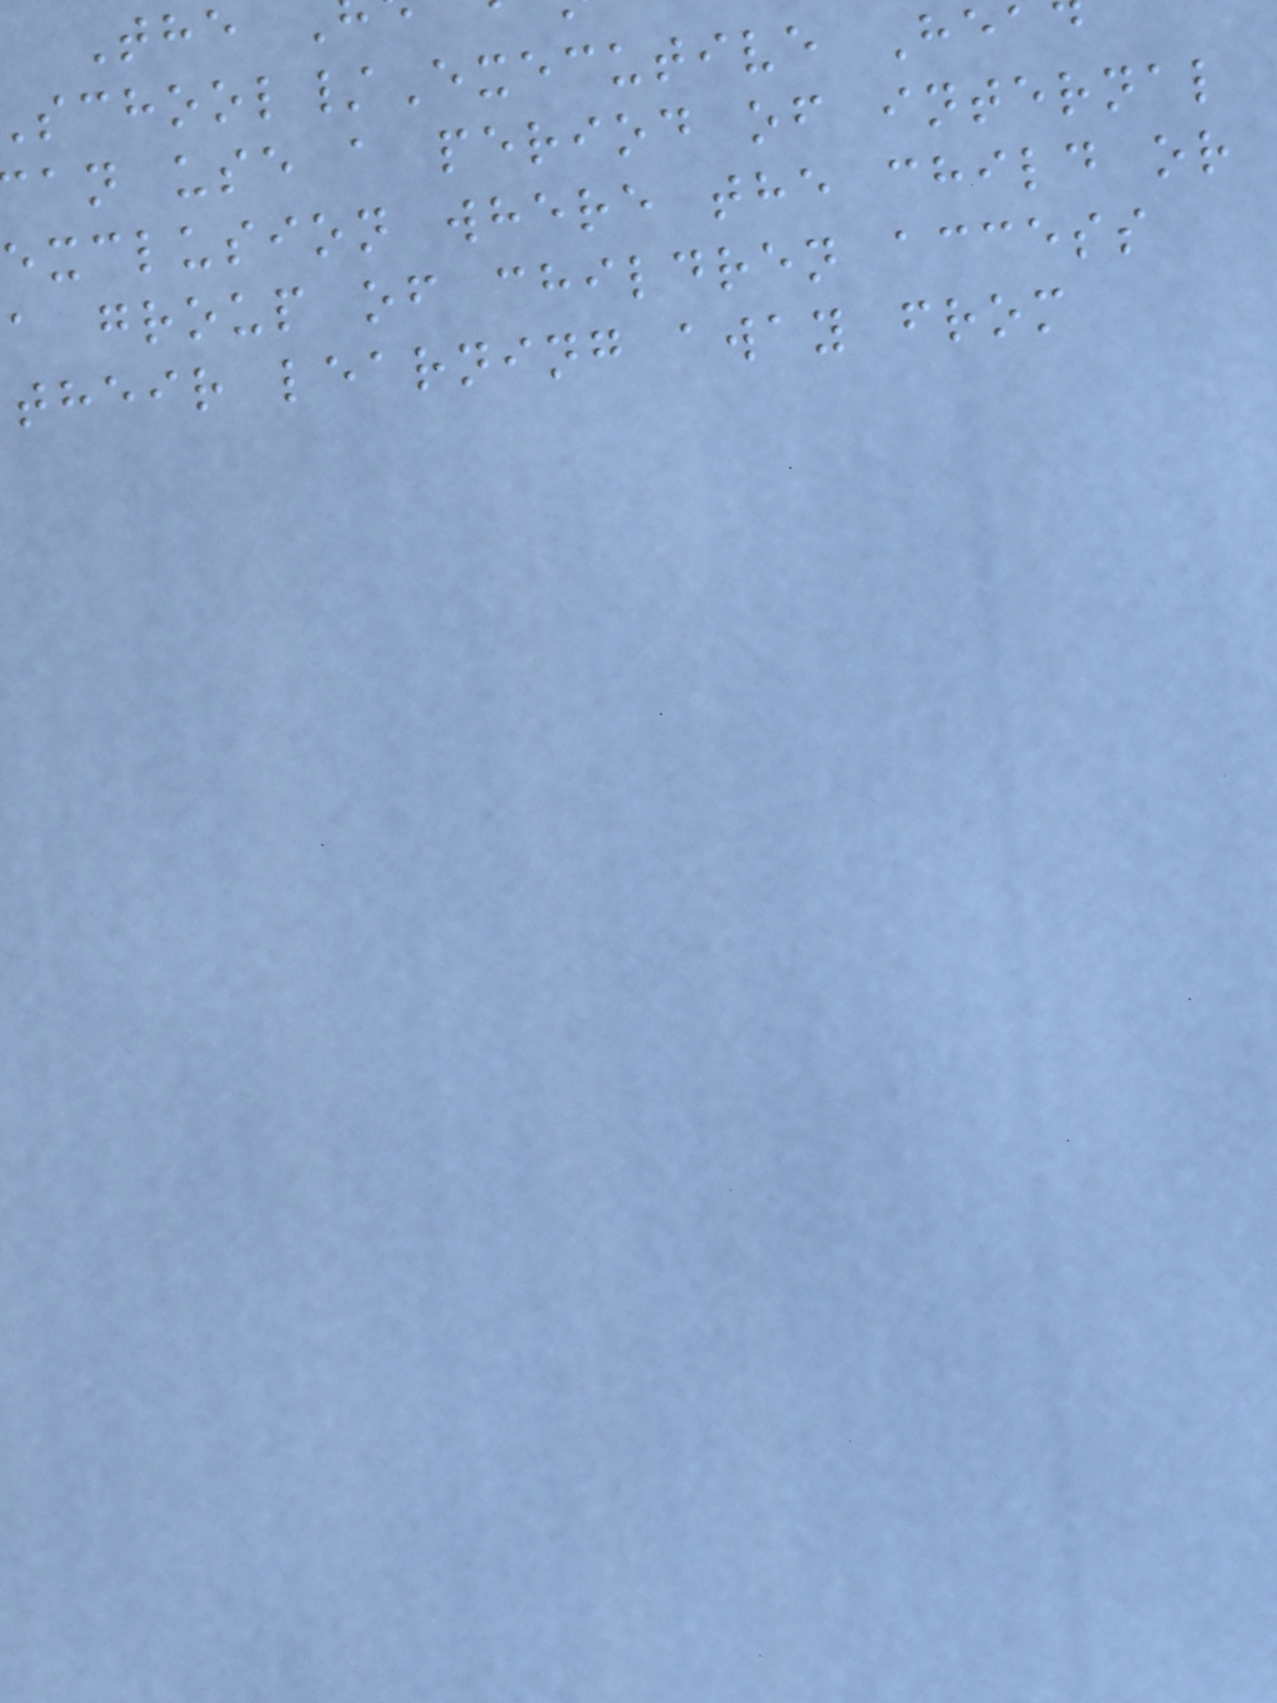The
chool/Executive Hea
an use a period of internal
exclusion where the child or
a group of children access
their learning away from
